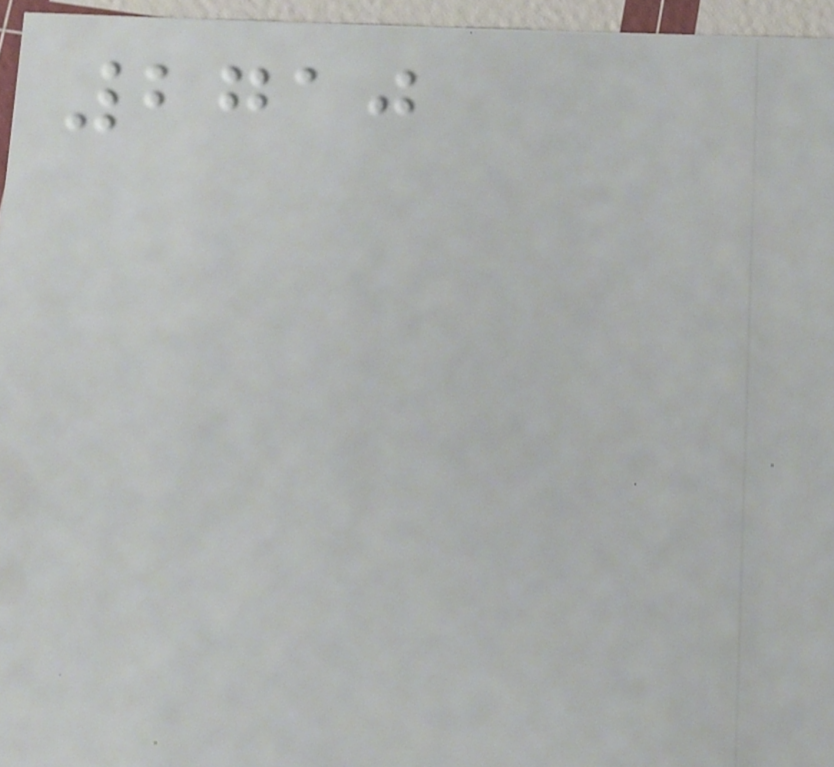2710
